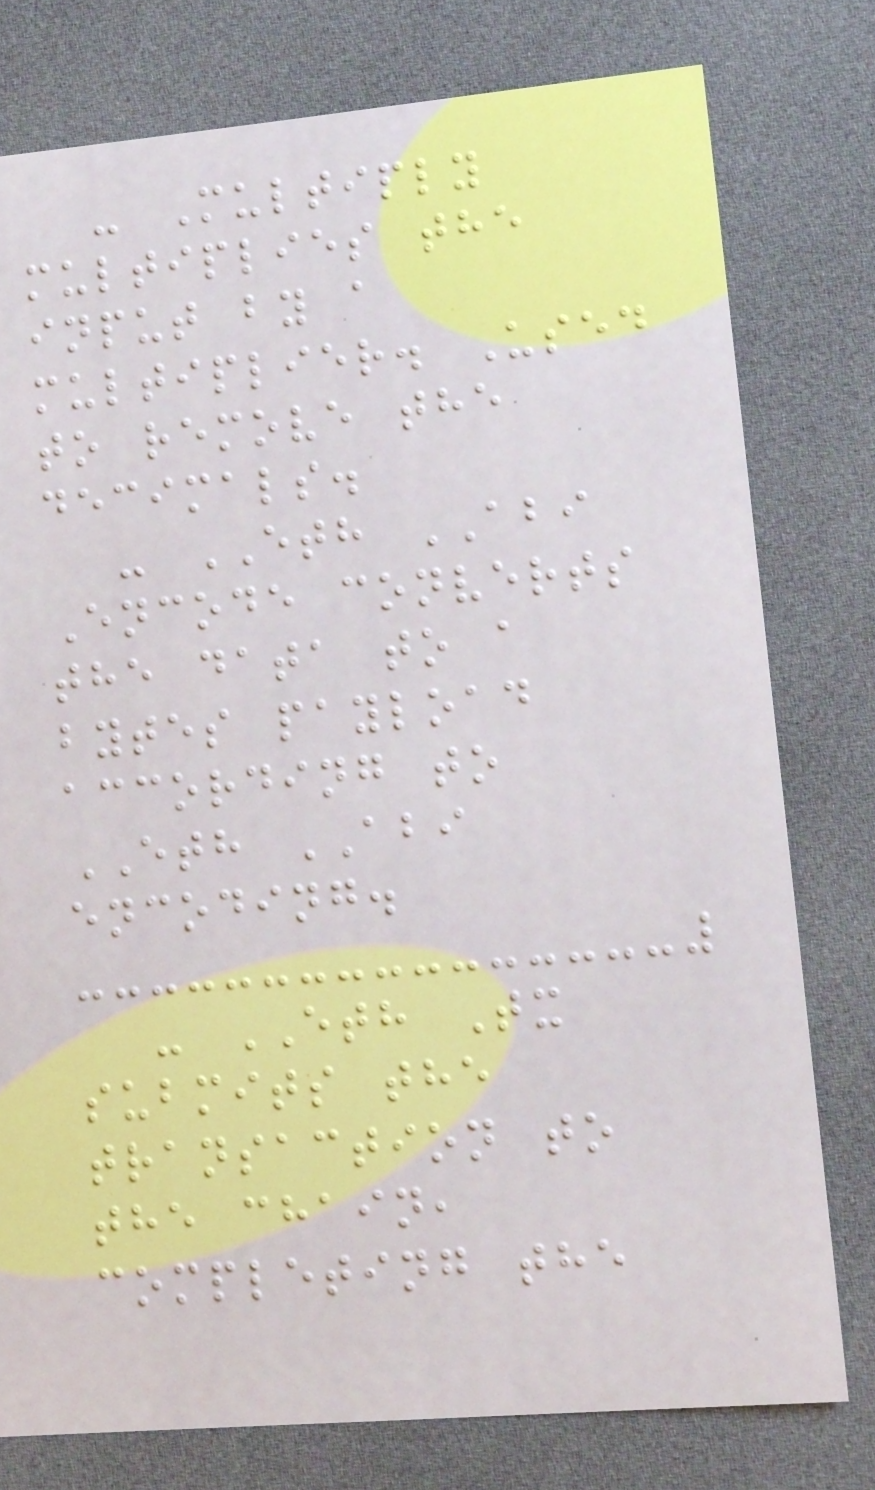- Multiply
multiplies the
input by a
multiplier. Used
to remove the
decimals.
- ETH ABI
Encode converts
the data to a
bytes payload
according to
ETH ABI
encoding.
- ETH Tx
submits the
transaction to
the chain,
completing the
